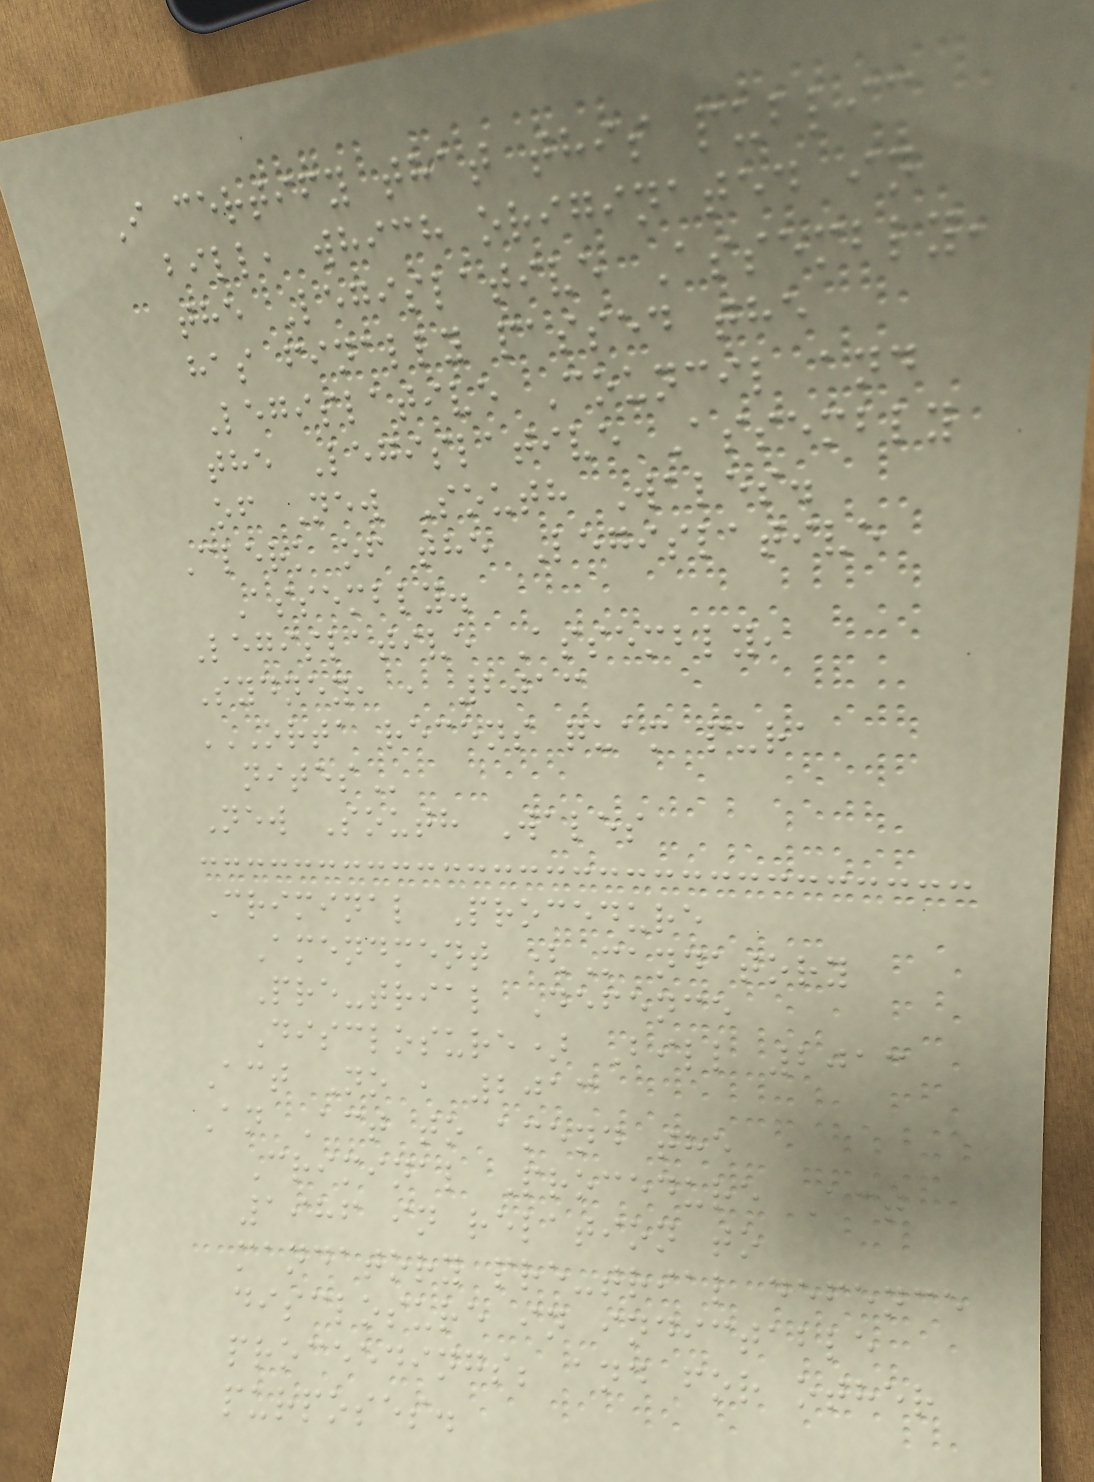I certify that this public
bill, which originated in
the Legislative Assembly,
has finally passed the
Legislative Council and
the Legislative Assembly
of New South Wales.
Clerk of the Legislative
Assembly.
Legislative Assembly,
Sydney, , 2013
ORTA RECENS QUAM PURA
NITES
New South Wales
Criminal Procedure
Amendment (Mandatory
Pre-trial Defence
Disclosure) Bill 2013
Act No , 2013
An Act to amend the
Criminal Procedure Act
1986 in relation to
mandatory pre-trial defence
disclosure in indictable
proceedings; and for other
purposes.
